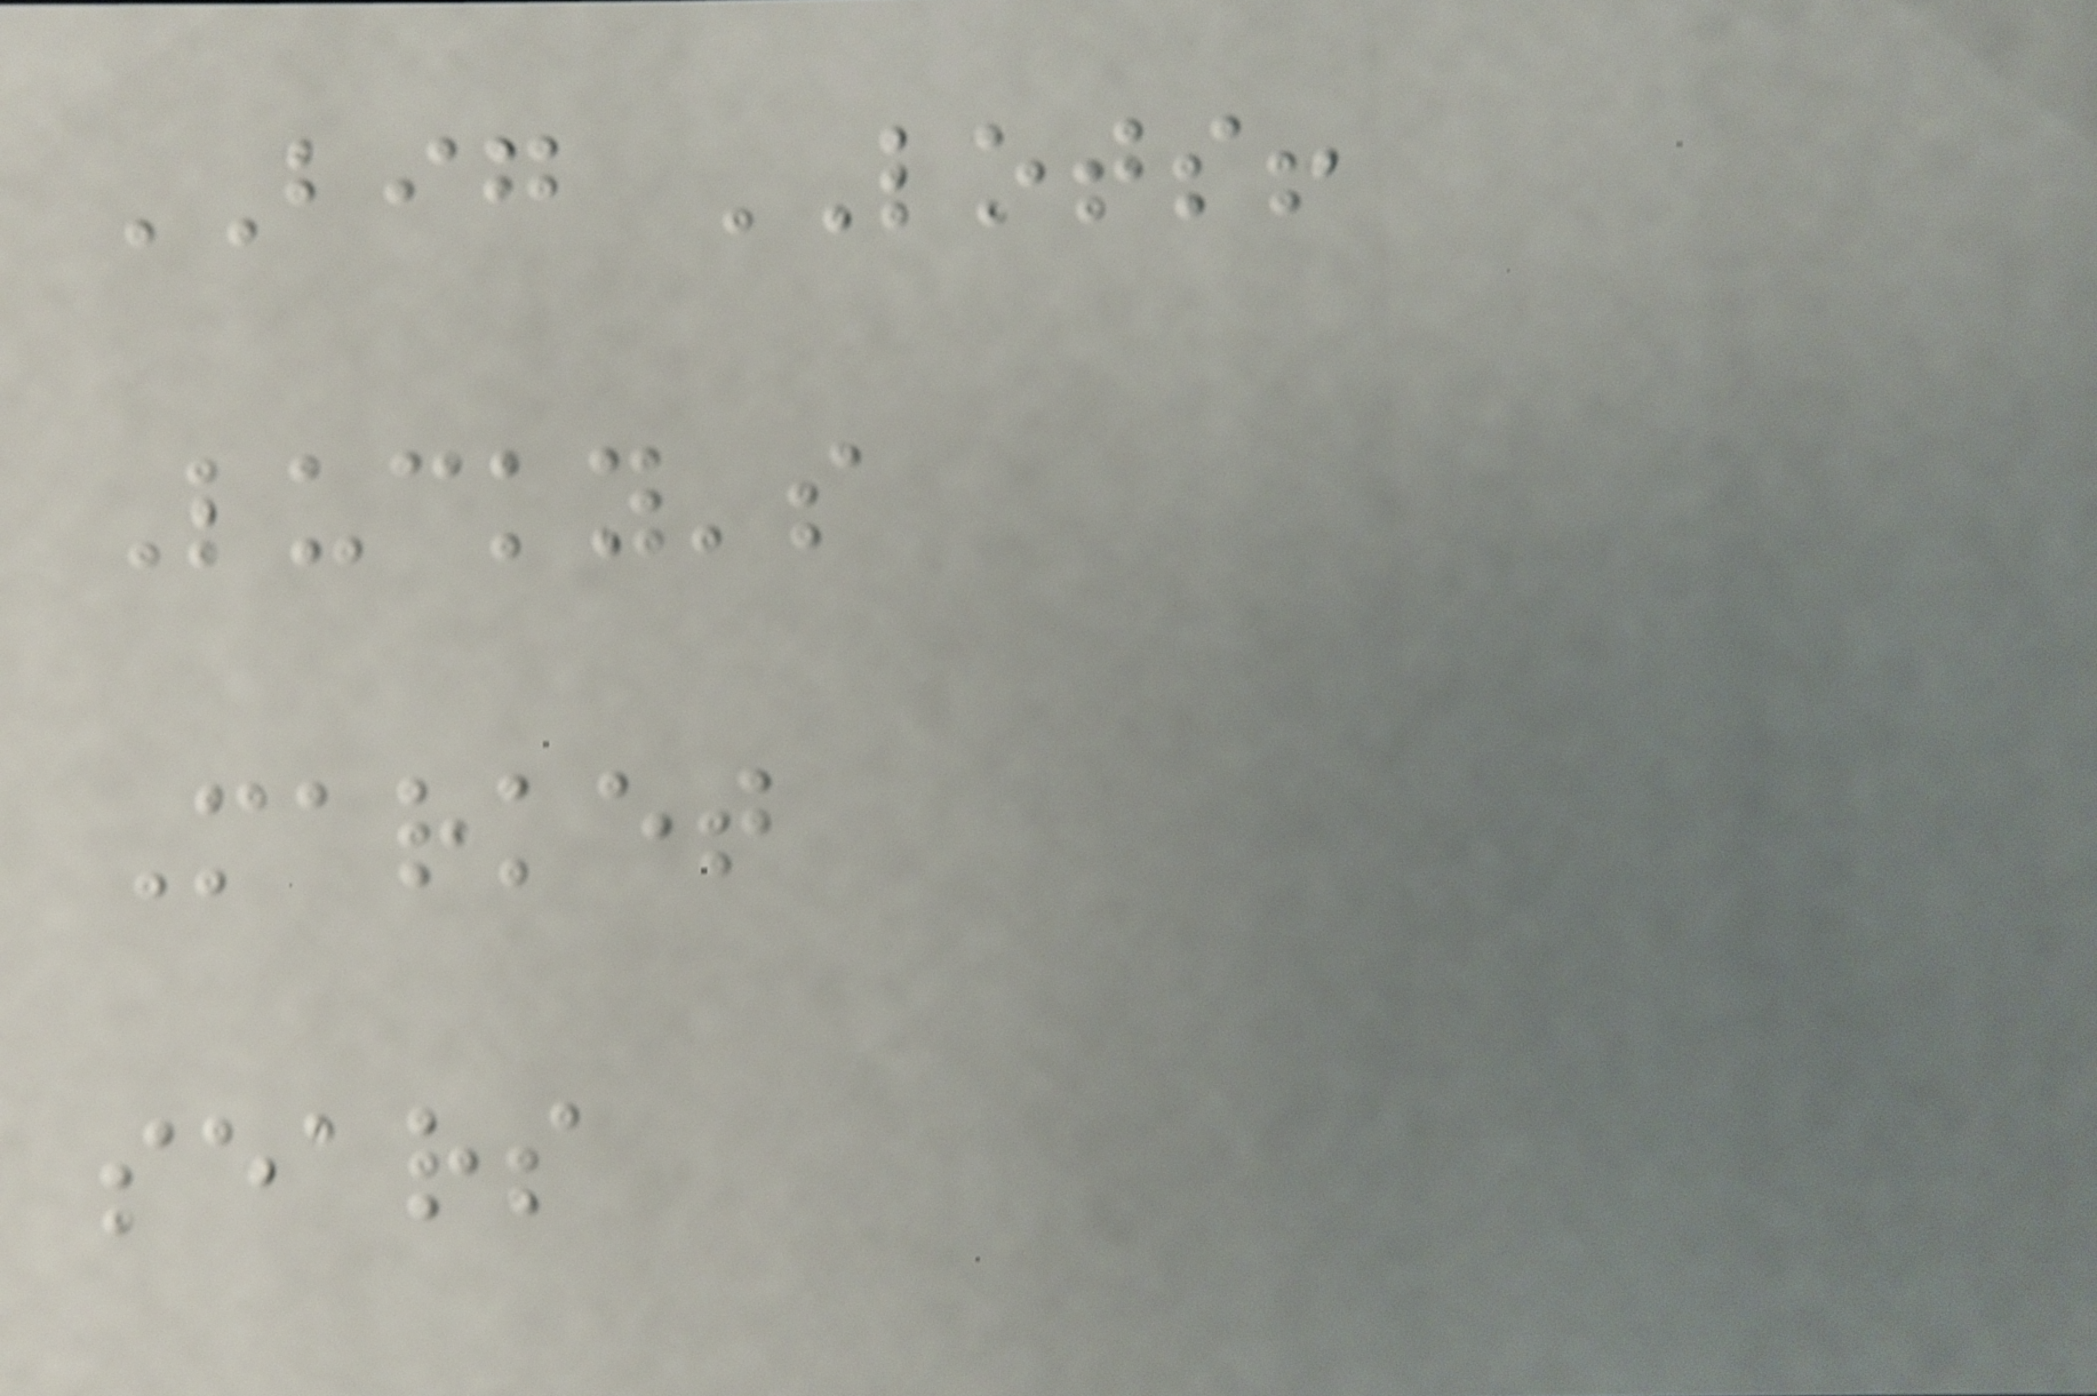BIG LOTS!
Lucky's
Market
sears
